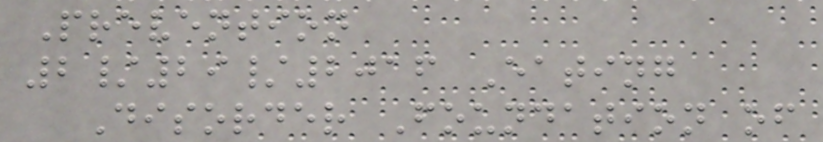Prevention
2/29/2016 Eating
Disorder Foundation of
